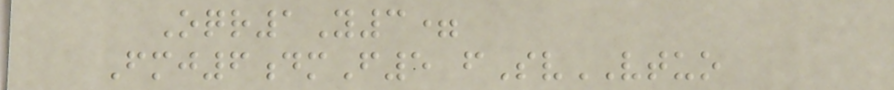Oqr1Y3=
Fmj6dmF5 fSvVTUO
